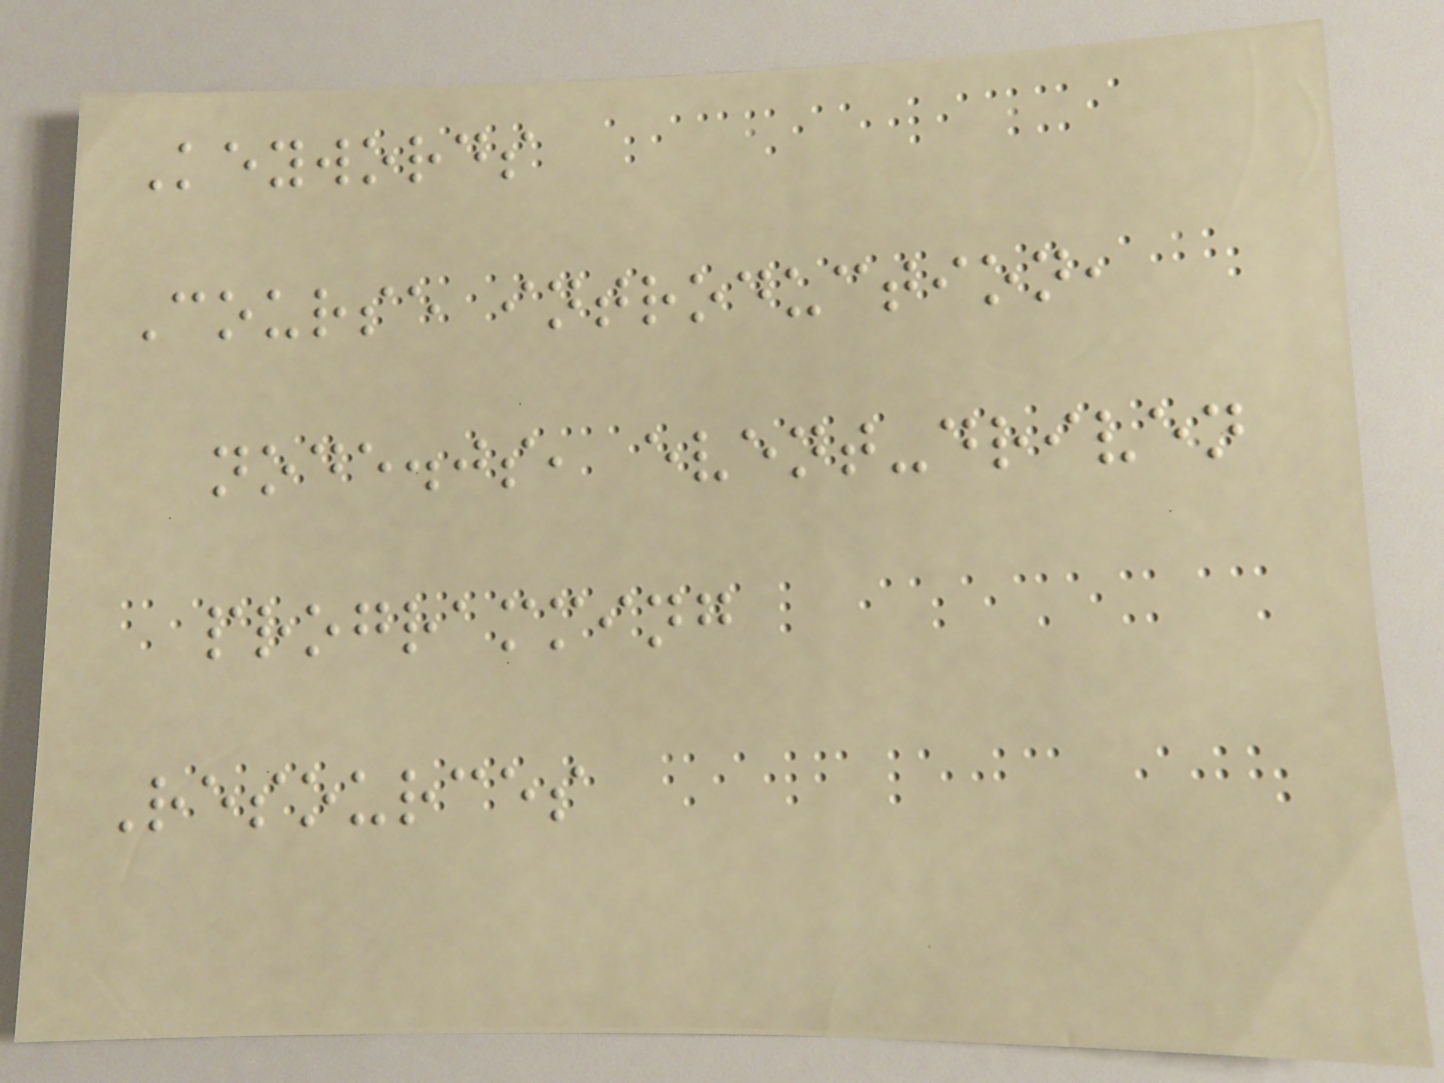Keywords
Course introduction,
node.js, event-driven
programming
Resources
